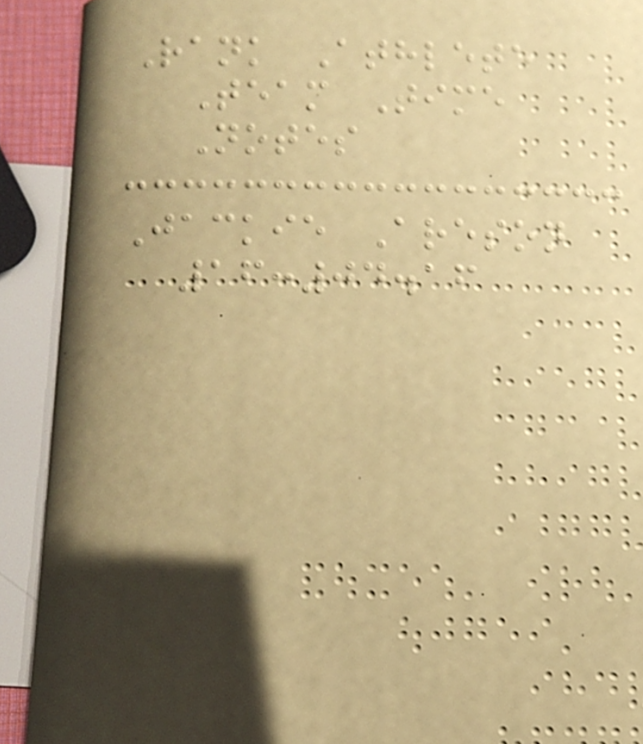Rank Athlete
Team Time
Notes
Jackie Areson
16:04.16
